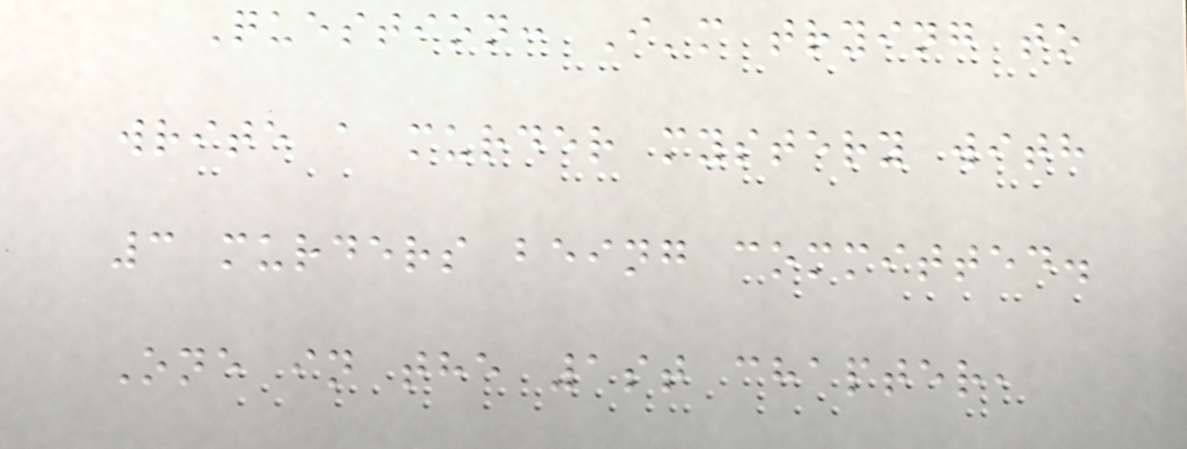Question: I'm trying to
write a murder mystery with
3 murders being committed.
One in the 1st chapter,
